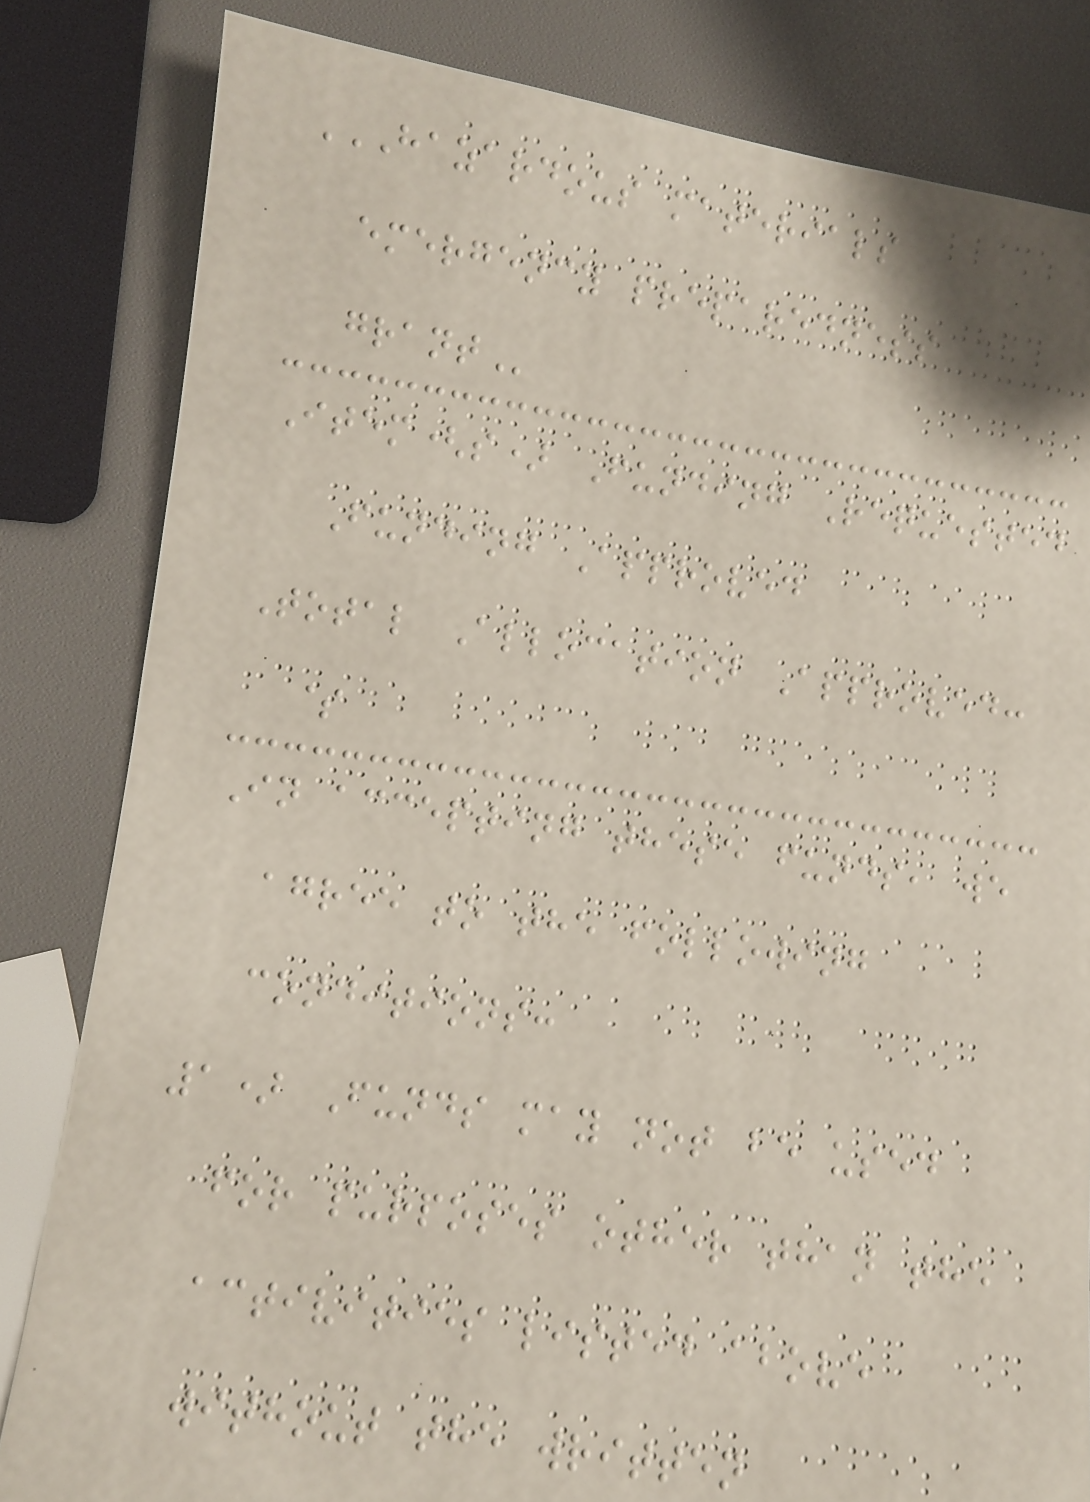HAZARDOUS MATERIALS
EMERGENCY PREPAREDNESS
GRANT
Item(s) Funding Requested
Funding Approved
Total Allocation Approved:
$
In accepting these funds, we
agree to the following
conditions:
1) Funds may not be used
for purposes other than the
activities listed above
without the written
